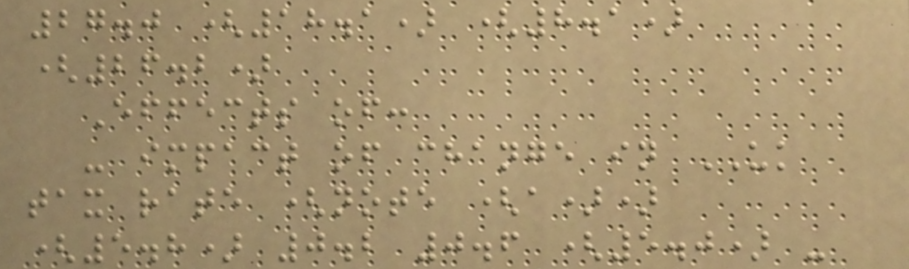27.0 (18.1) (8.1)
(26.2)
Effects of:
- impact of change in UK
tax rate (note (a))
(5.8) 0.2 0.6 (5.0) -
